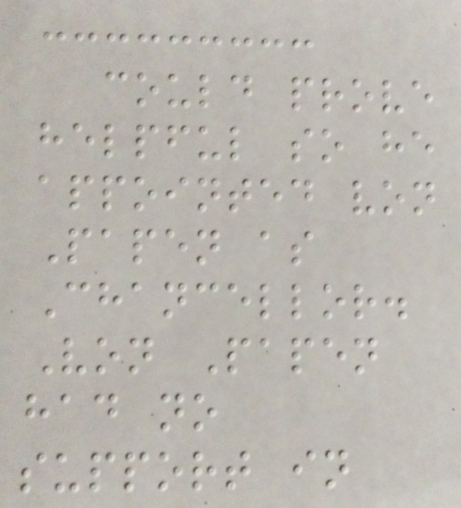could prove
helpful so he
appointed von
Papen as
Chancellor.
Von Papen
had no
support in
